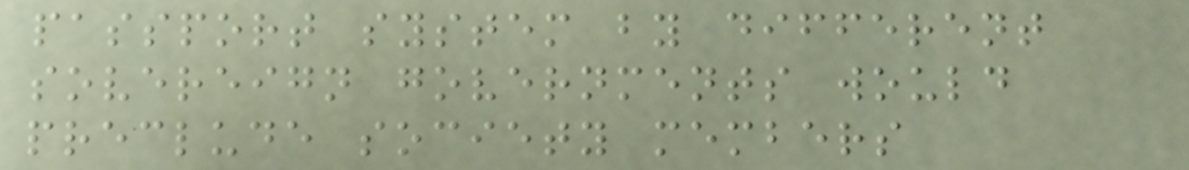passport system by different
sovereign governments would
preclude society members
